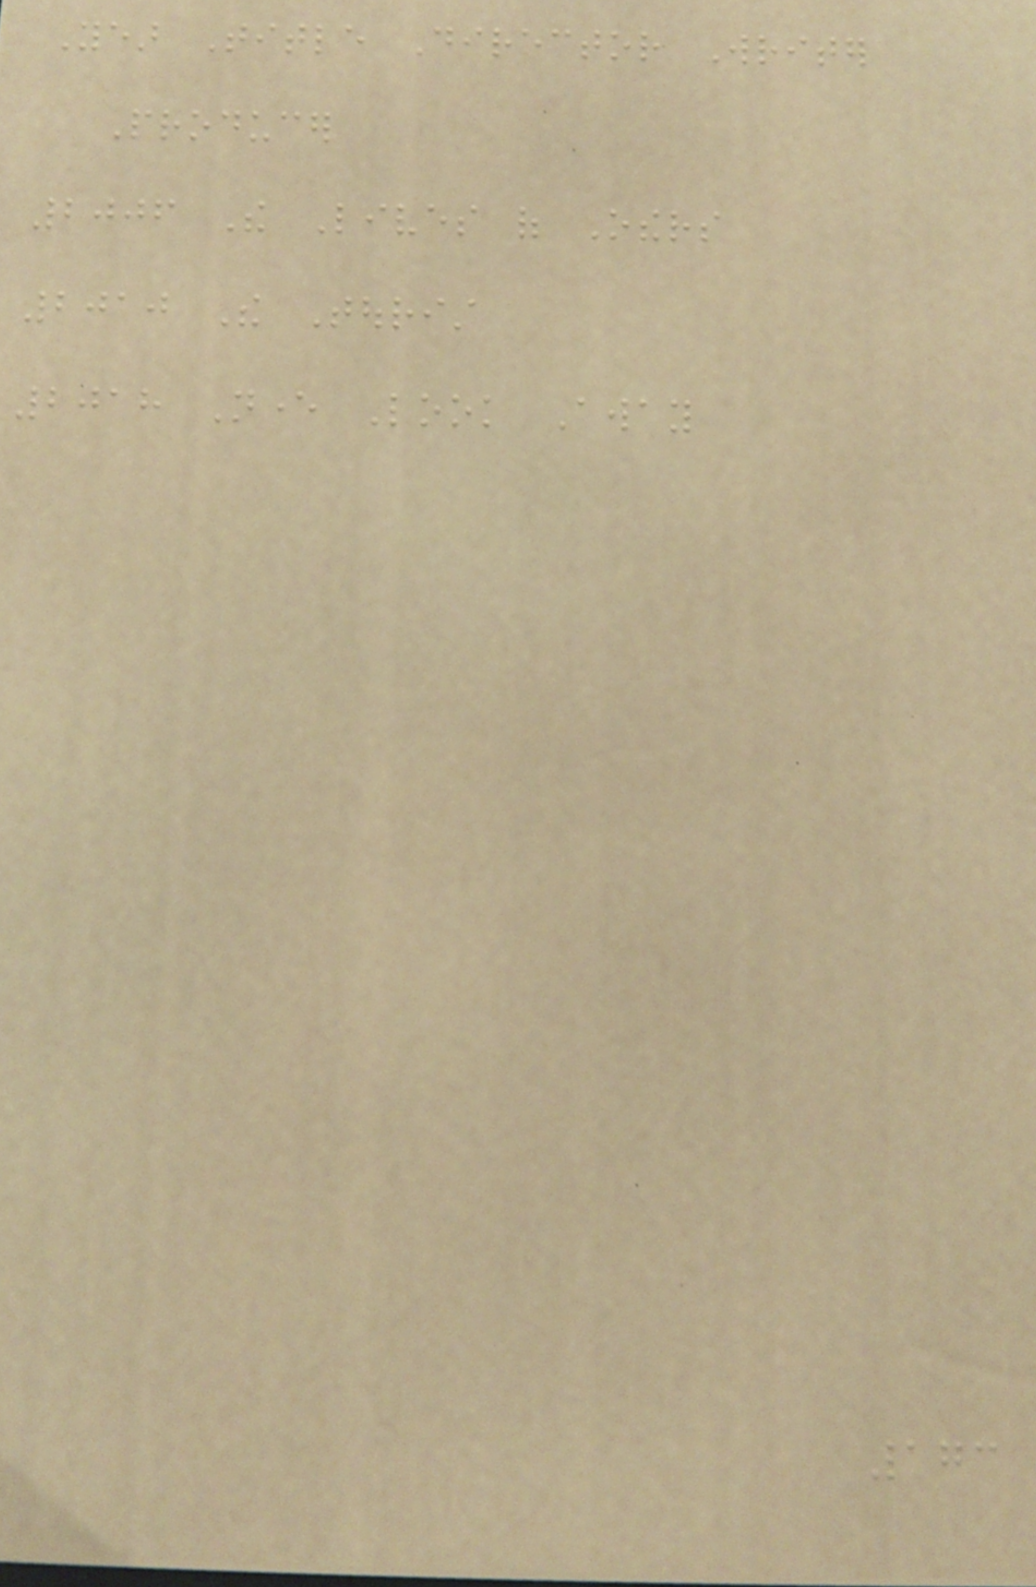Year Title Director Writer
Producer
2006 The Lives of Others
2010 The Tourist
2018 Never Look Away
173
